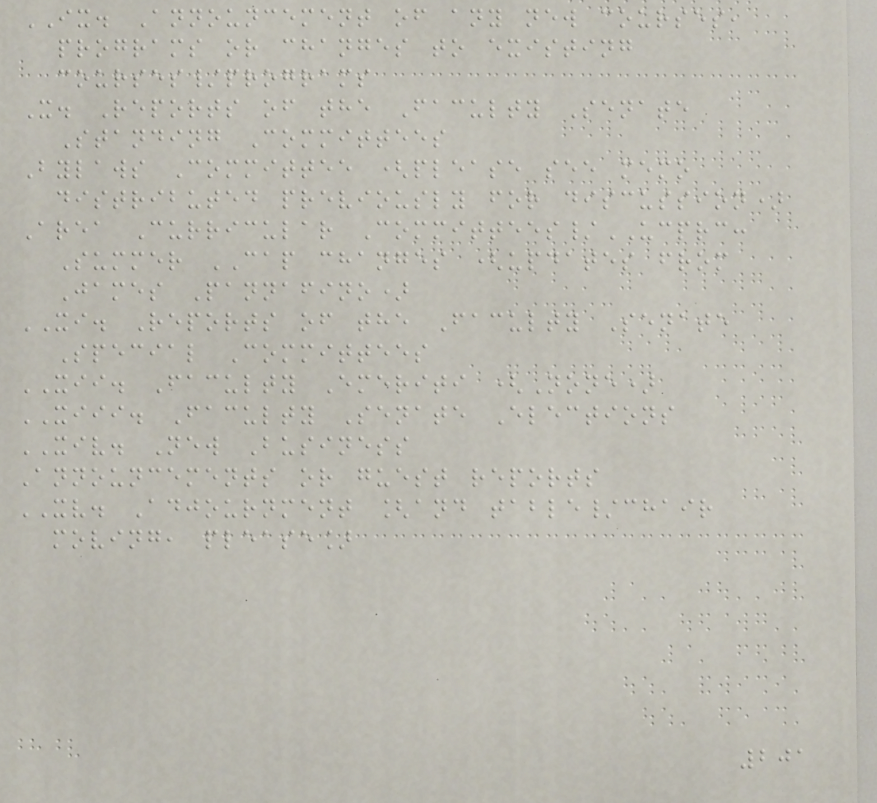IX. Announcement of any new courses,
programs or changes to existing
courses/programs
X. Reports of the Faculty Senate
Standing Committees
Bylaws Committee (please see memo
distributed previously for discussion)
Area Curricular Committees/UCPRC:
Summer CAP changes (updates from
James Pannafino)
XI. Reports of the Faculty Senate
Special Committees
XII. Faculty Emeriti (None)
XIII. Faculty Senate Elections
XIV. New Business
Announcements or guest reports
XV. Adjournment [and table/chair
moving, please]
201
